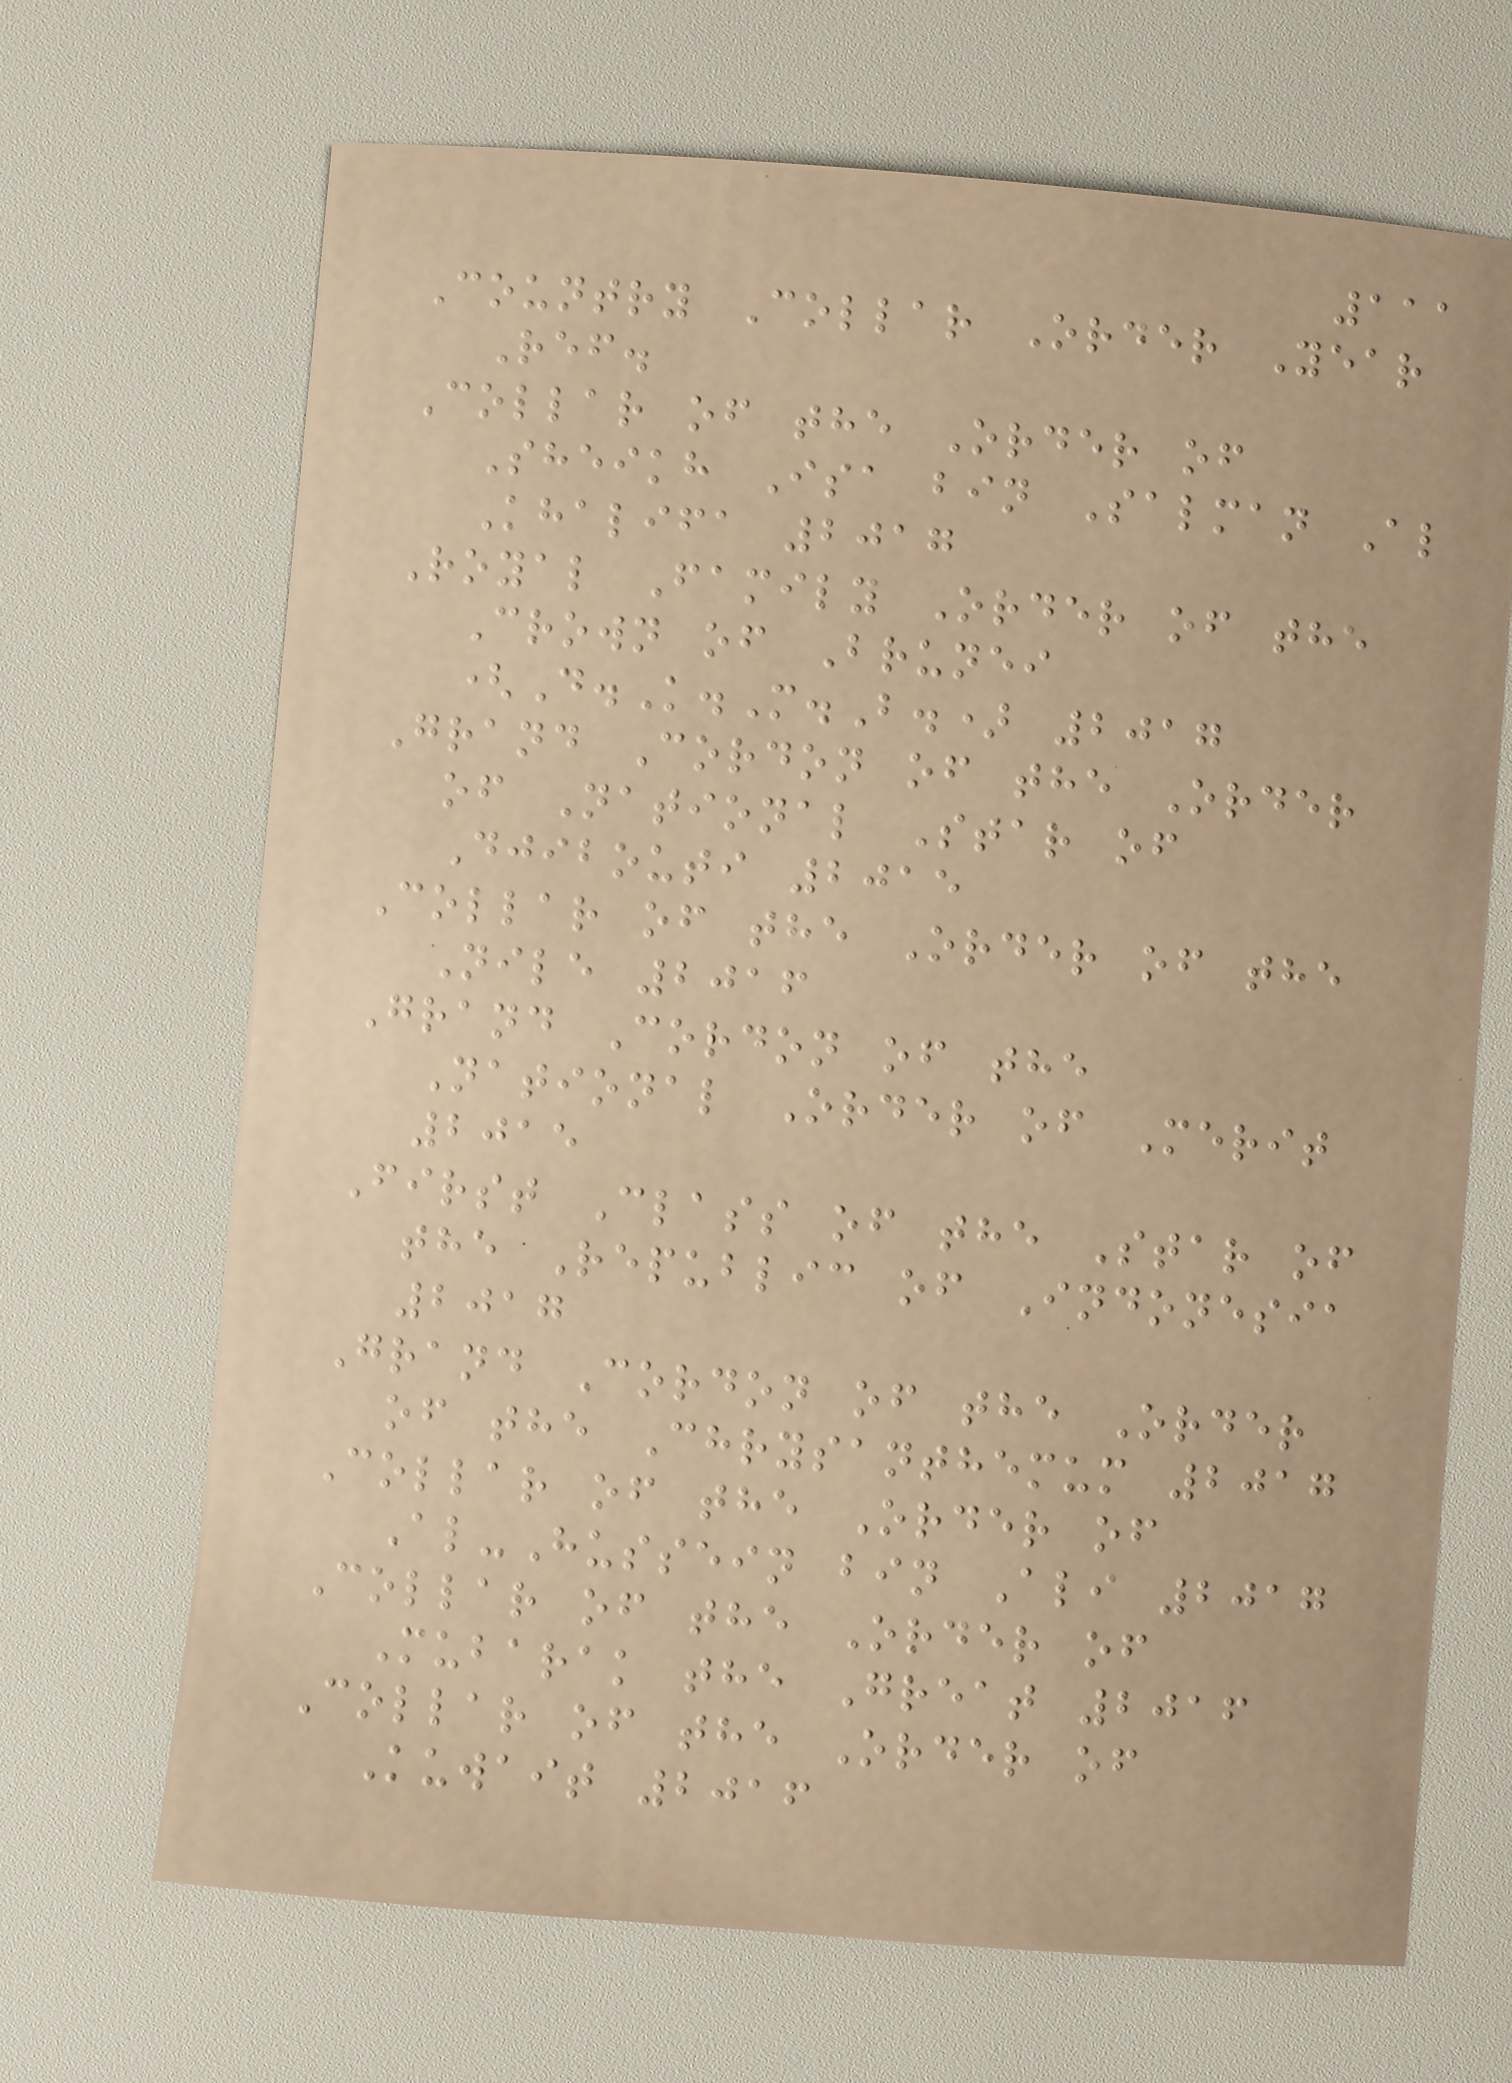111
Country Collar Order Year
Ref.
Collar of the Order of
Sheikh Isa bin Salman Al
Khalifa 2017
Royal Family Order of the
Crown of Brunei
(D.K.M.B.) 2017
Grand Cordon of the Order
of National Star of
Djibouti 2015
Collar of the Order of the
Nile 2016
Grand Cordon of the
National Order of Merit
2015
First Class of the Star of
the Republic of Indonesia
2017
Grand Cordon of the Order
of the Chrysanthemum 2017
Collar of the Order of
Al-Hussein bin Ali 2017
Collar of the Order of
Mubarak the Great 2016
Collar of the Order of
Kuwait 2016
